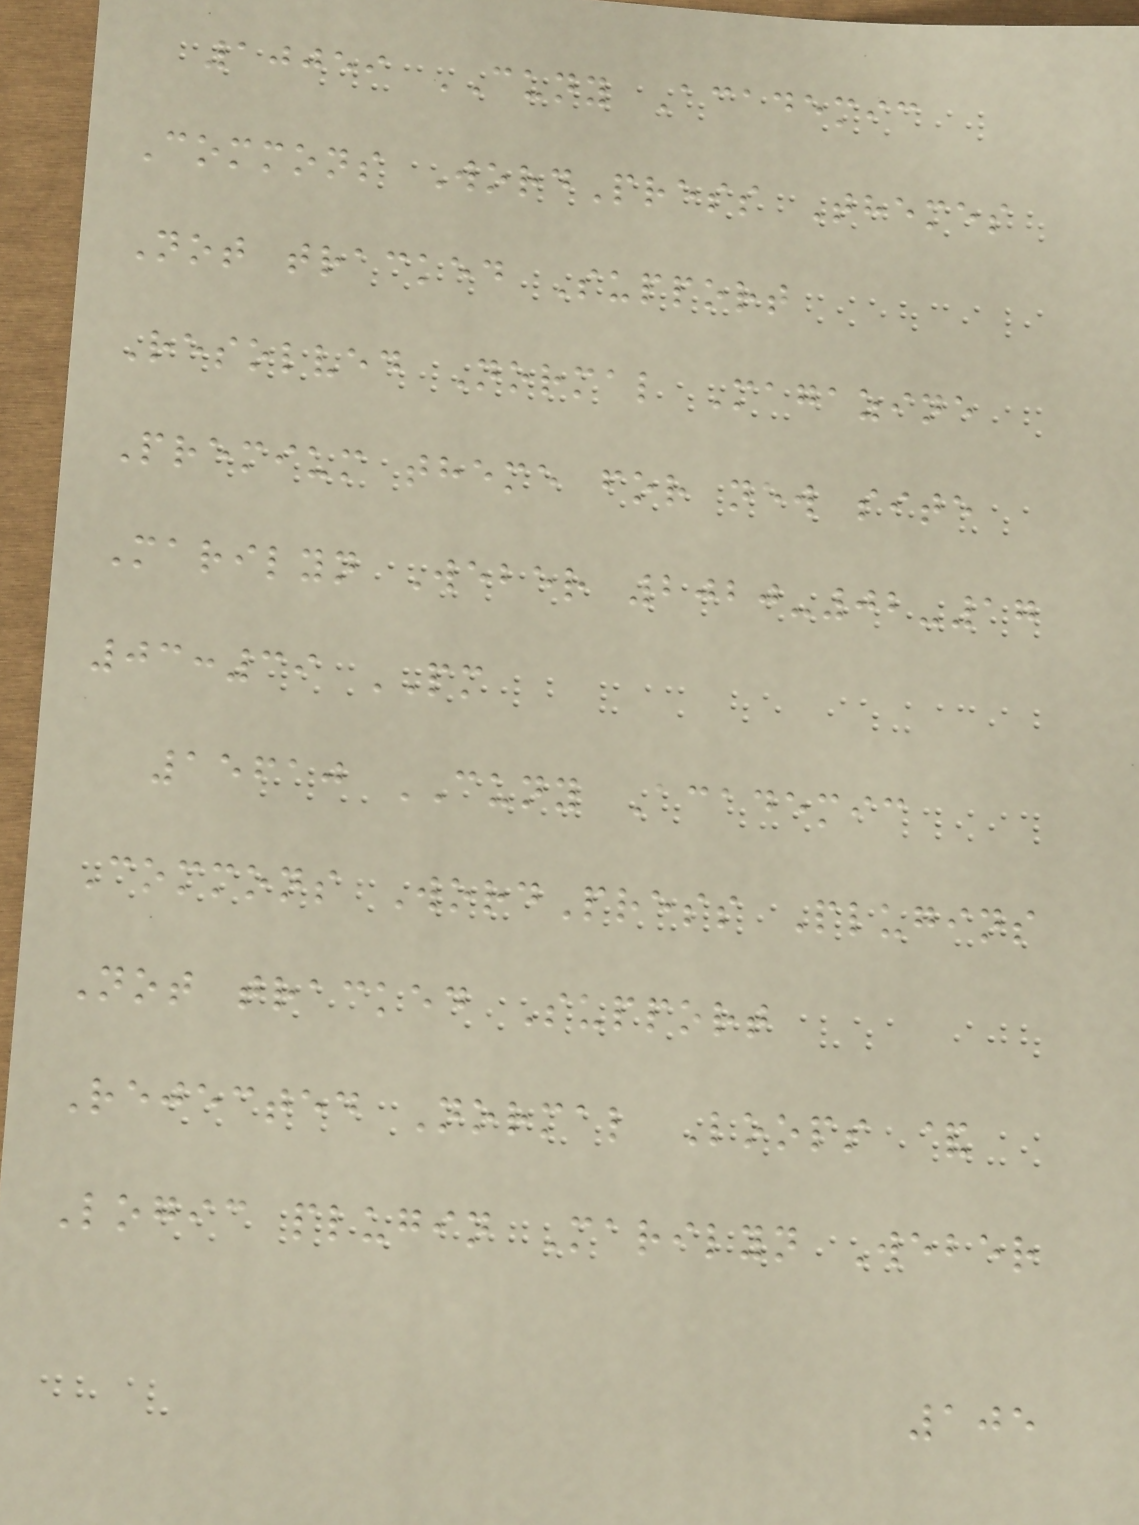10059 CUNY Academic
Commons WordPress Themes
Not tracked Support
Resolved Normal Magazine
Premium theme for new site
Marilyn Weber 2020-02-17
03:39 PM
15610 CUNY Academic
Commons WordPress Plugins
Not tracked Support
Rejected Normal Loops &
Logic plugin Marilyn Weber
105
